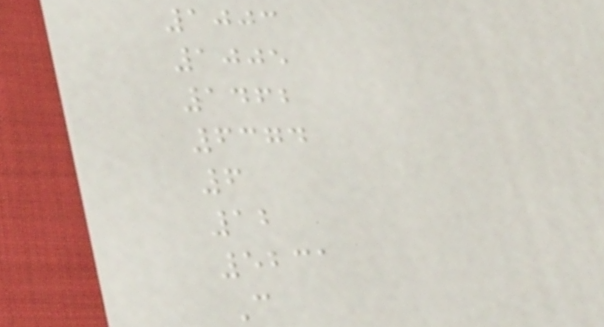1003
1005
1462
6374
6
12
5231
C
